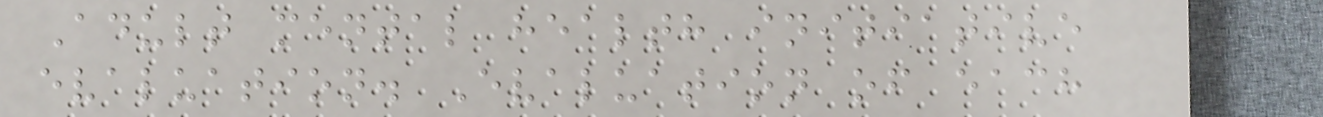Adult mental health initiative
evaluation. Evaluation of each
